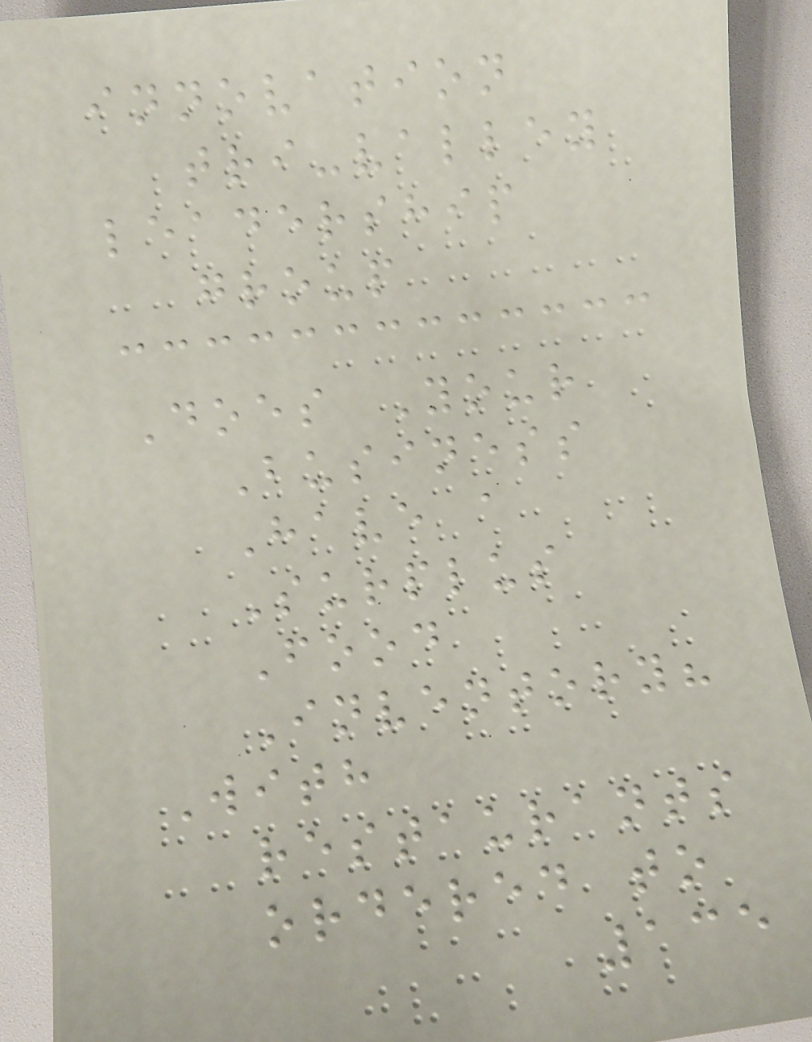innovation
tri-valley
leadership
group
Does Your
Business
Have a
Surplus
Food
Inventory?
With
restaurants
ordered to
135
